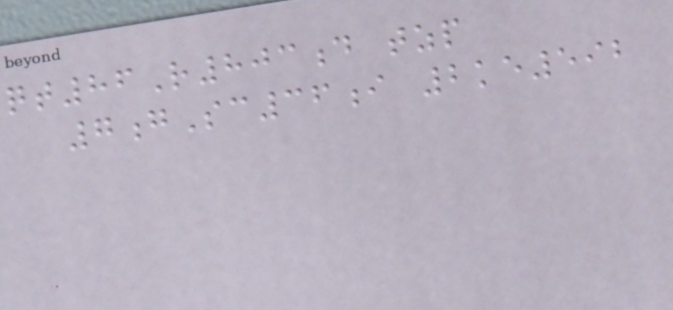qt86R803d tzp
7gSc36i 2ke592
